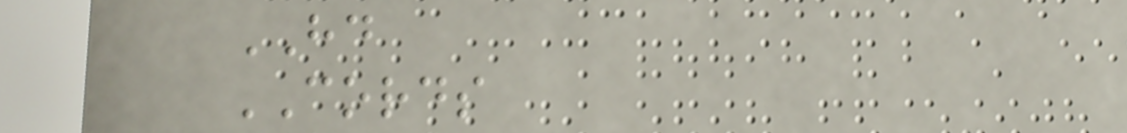HD
CORDS
